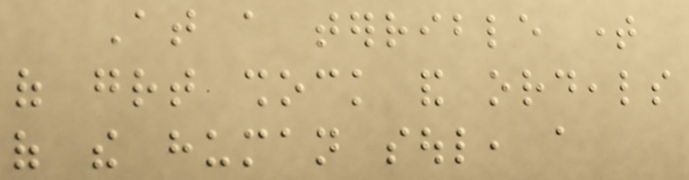At a terrible time
of great shock and ordeals
of the human soul, a
